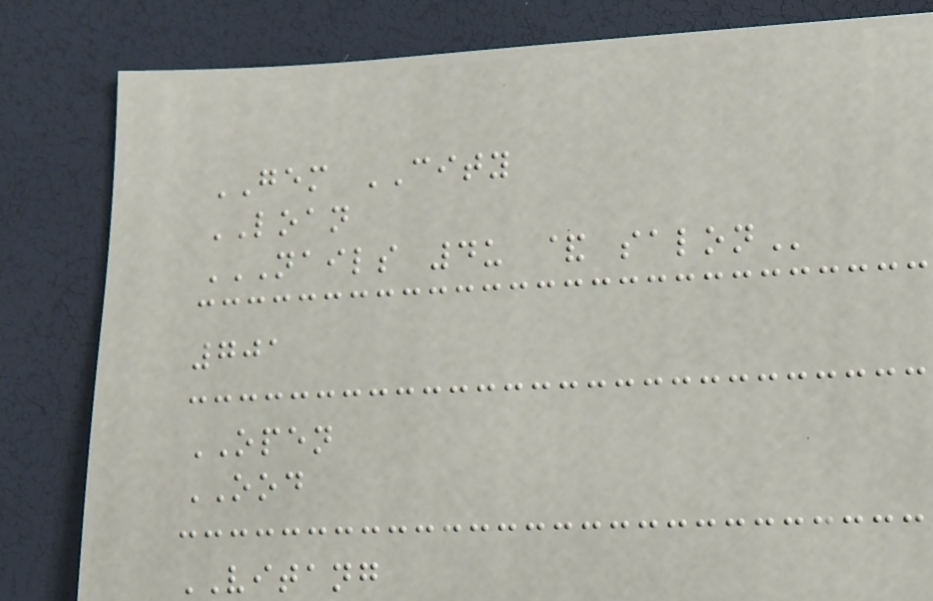GEM CITY
LOAN
NAILS 4U & SALON
701
OPEN
OOD
VITANG
